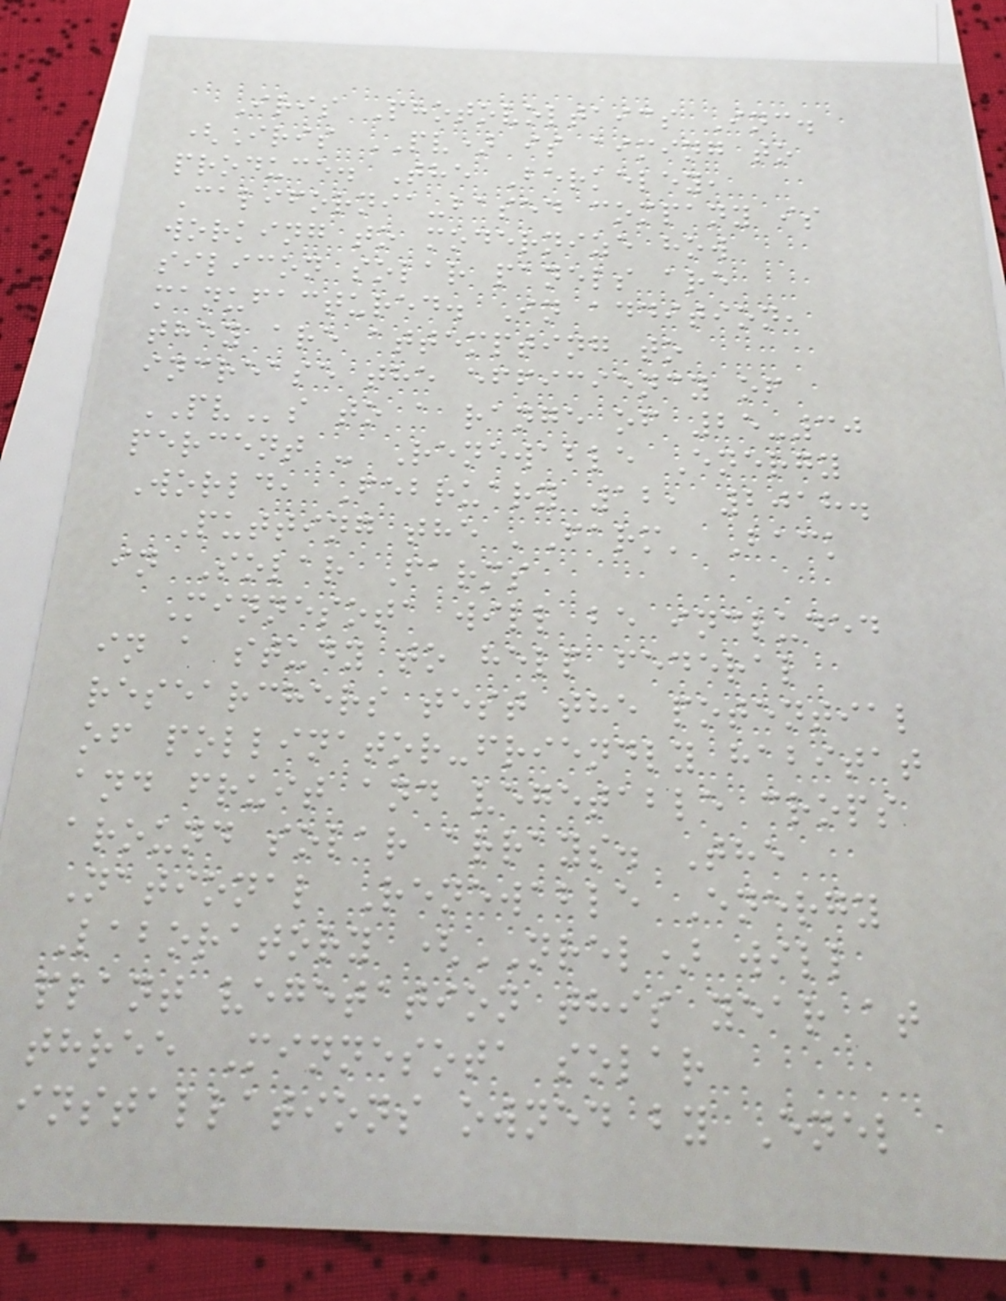Iris Photovoltaics Inc.
(Iris PV) is aiming to
produce. The Berkeley,
California-based company is
working to modernize how
silicon solar panels are
manufactured. In addition,
they are attempting to
increase the efficiency of
PVs to a range of 25-30
percent - Renewable Energy
World, February 12, 2018.
Putting the 'Farm' Back
in Solar Farms
Minnesota will be included
in a study to help federal
researchers test the potential
of pollinator-friendly habitat
and fruit and vegetable crops
around solar arrays. The
National Renewable Energy
Laboratory (NREL) will
plant vegetation this year at
three Minnesota solar
installations owned by Enel
